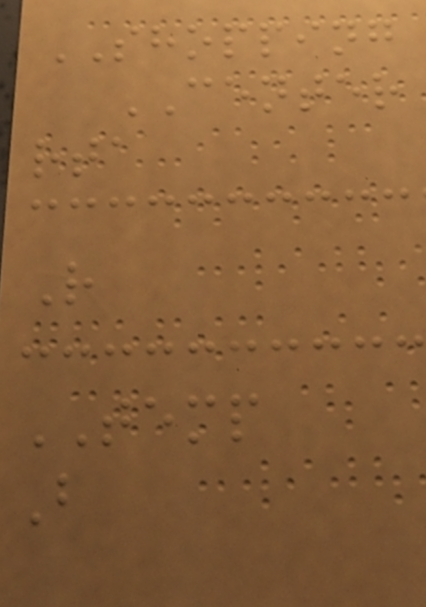SHOPPING
CENTER
rta
R
TEMP
B
